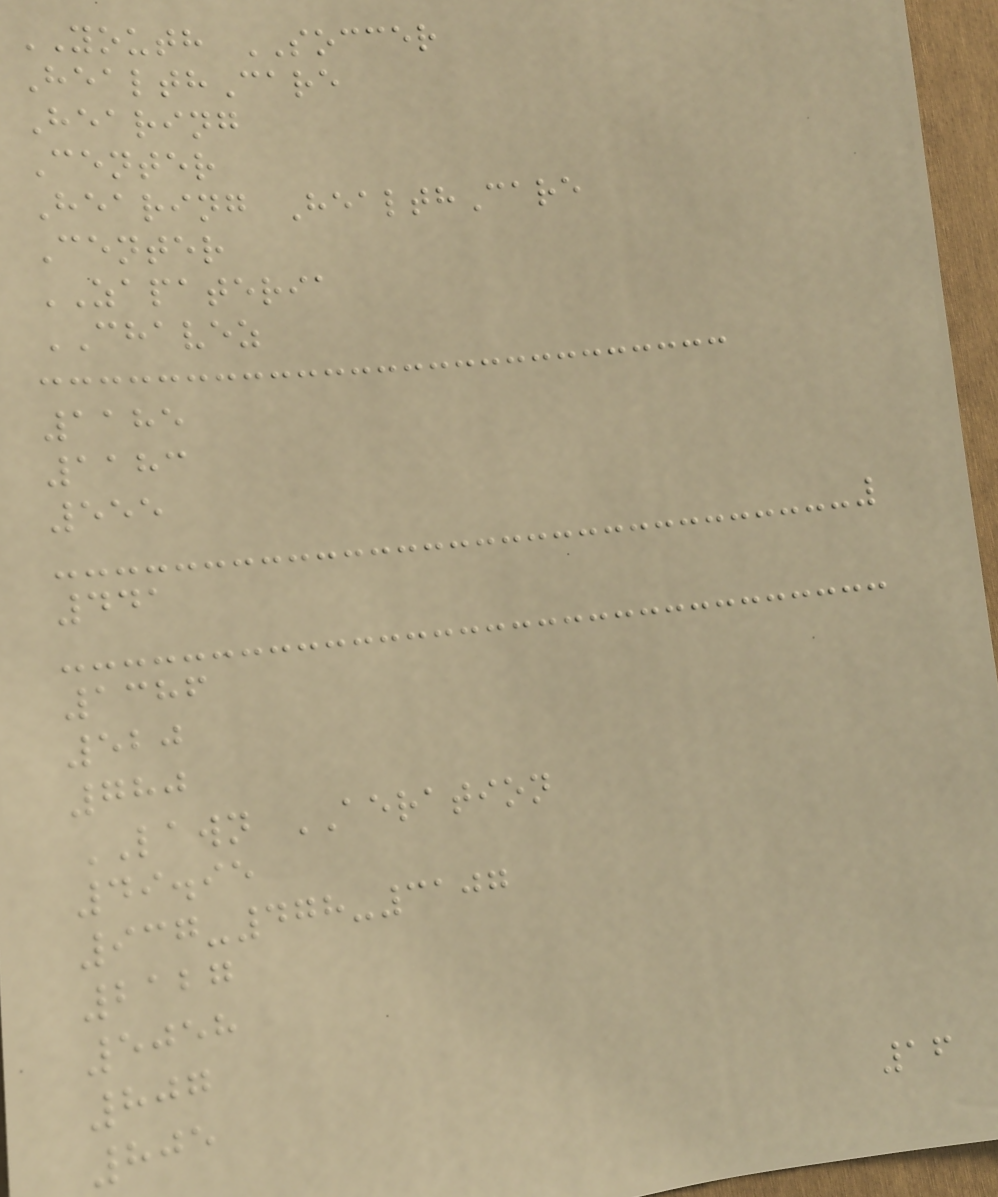YOUTH SOCCER
HealthCare
Hearing
Center
Hearing HealthCare
Center
ZAPATERIA
CHAVEZ
1185
1183
555
441
1386
520
780
LAWN AERATION
49.95
937-478-3107
2127
5058
807
805
16
